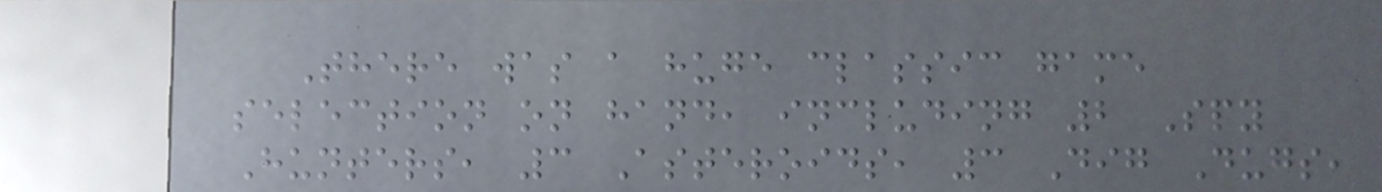There was a huge classic game
selection on hand, including 2 Spy
Hunters, 3 Asteroids, 3 Dig Dugs,
